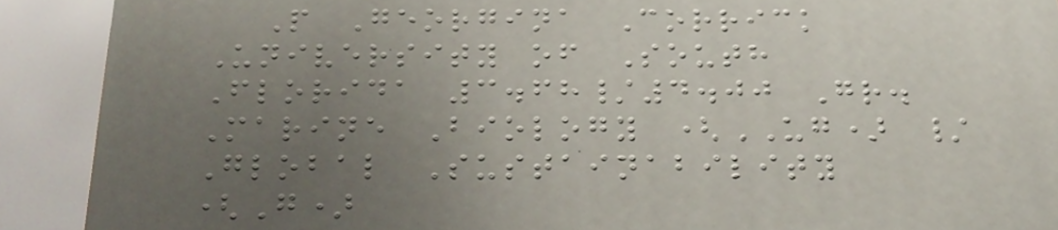P Georgina Corrick
University of South
Florida 3.68/4.00 Gr.
Marine Biology (UG) /
Global Sustainability
(G)
